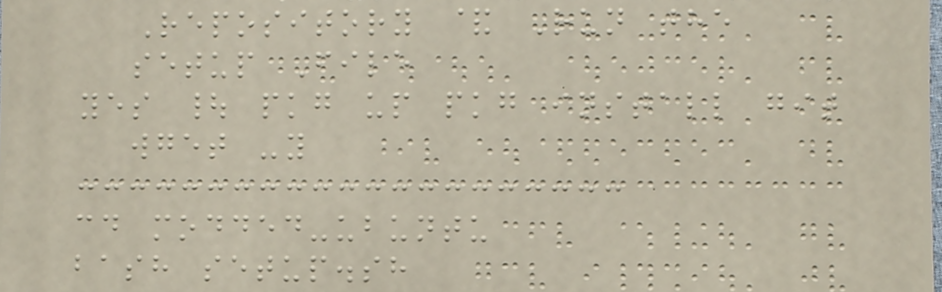Repository & Run the
setup File
yes | pkg up pkg install git
wget -y
cd modded-ubuntu
bash setup.sh
